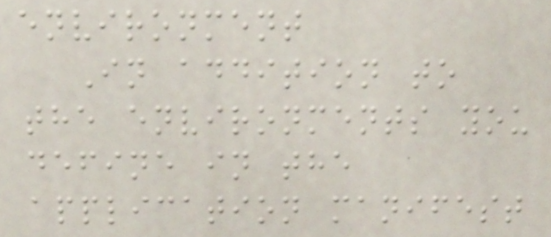environment
In addition to
the environments you
define in the
application manifest
